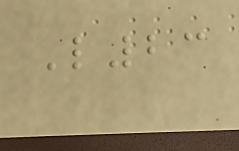L23
